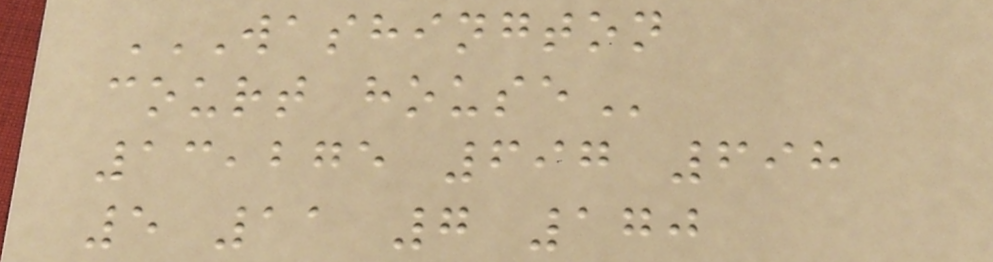WASHINGTON
COURT HOUSE
13,275 697 698
5 11 7 170
